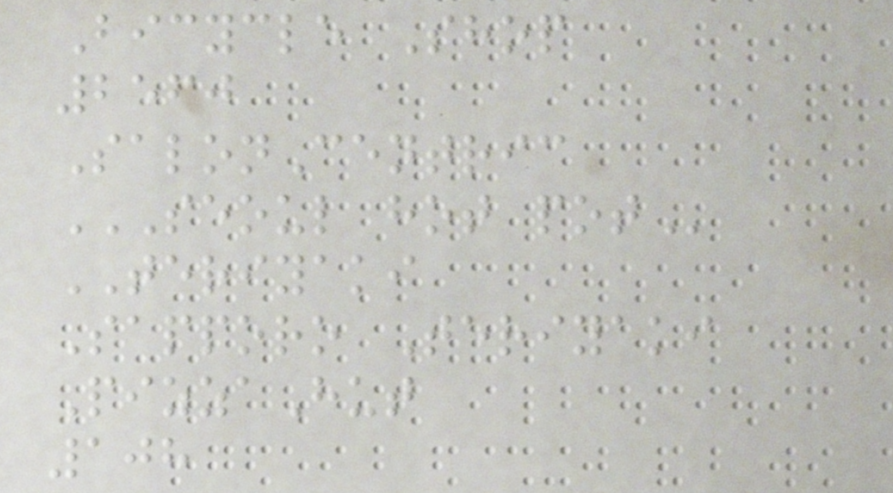Bicycle Shop
2560
SalonCentric
SEOUL HOT POT
TERIYAKI
Sapporo Teriyaki
PizzaHut
108
